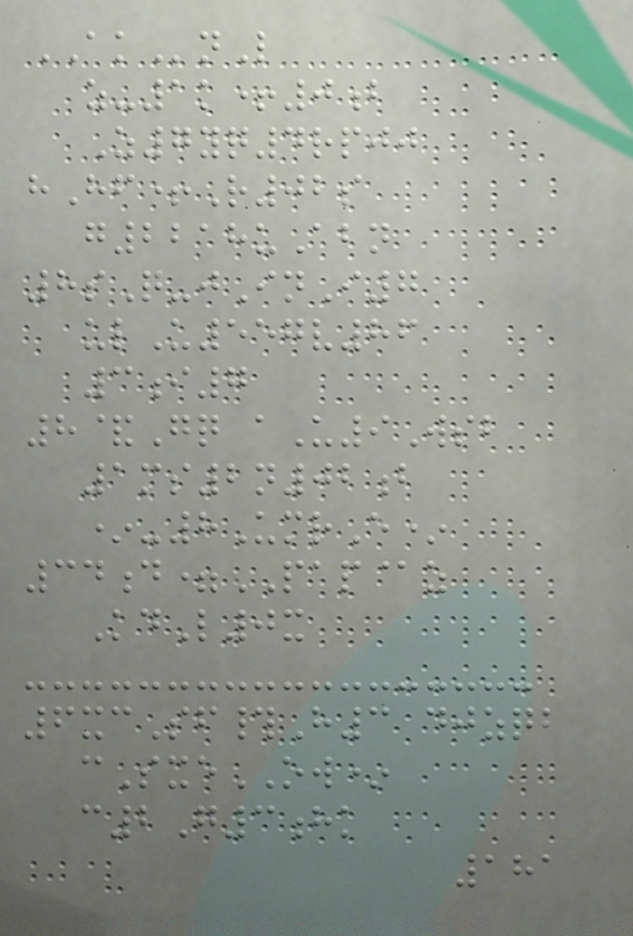AKnL
z-1k+0b
Z7yq4rpjj
hHf+R02s
g2218uAbn
8sQ-jInI7
ulU557v86
3i7
8&Gq aU9Wsb
1ms2n02b
*-8UmrE*
34d=PAP@z
KdL0x
6xcSf#H3 djzqb
cSxeOW*
c2G3hk
181
